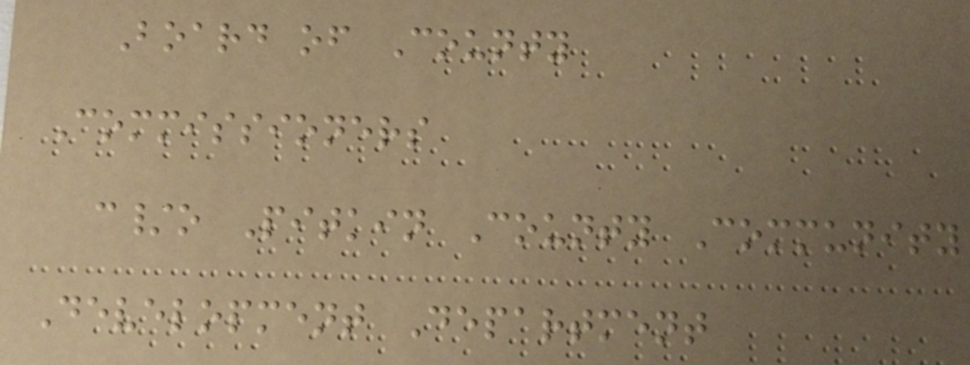Board of County
Commissioners
c/o Pitkin County Community
Development Department
